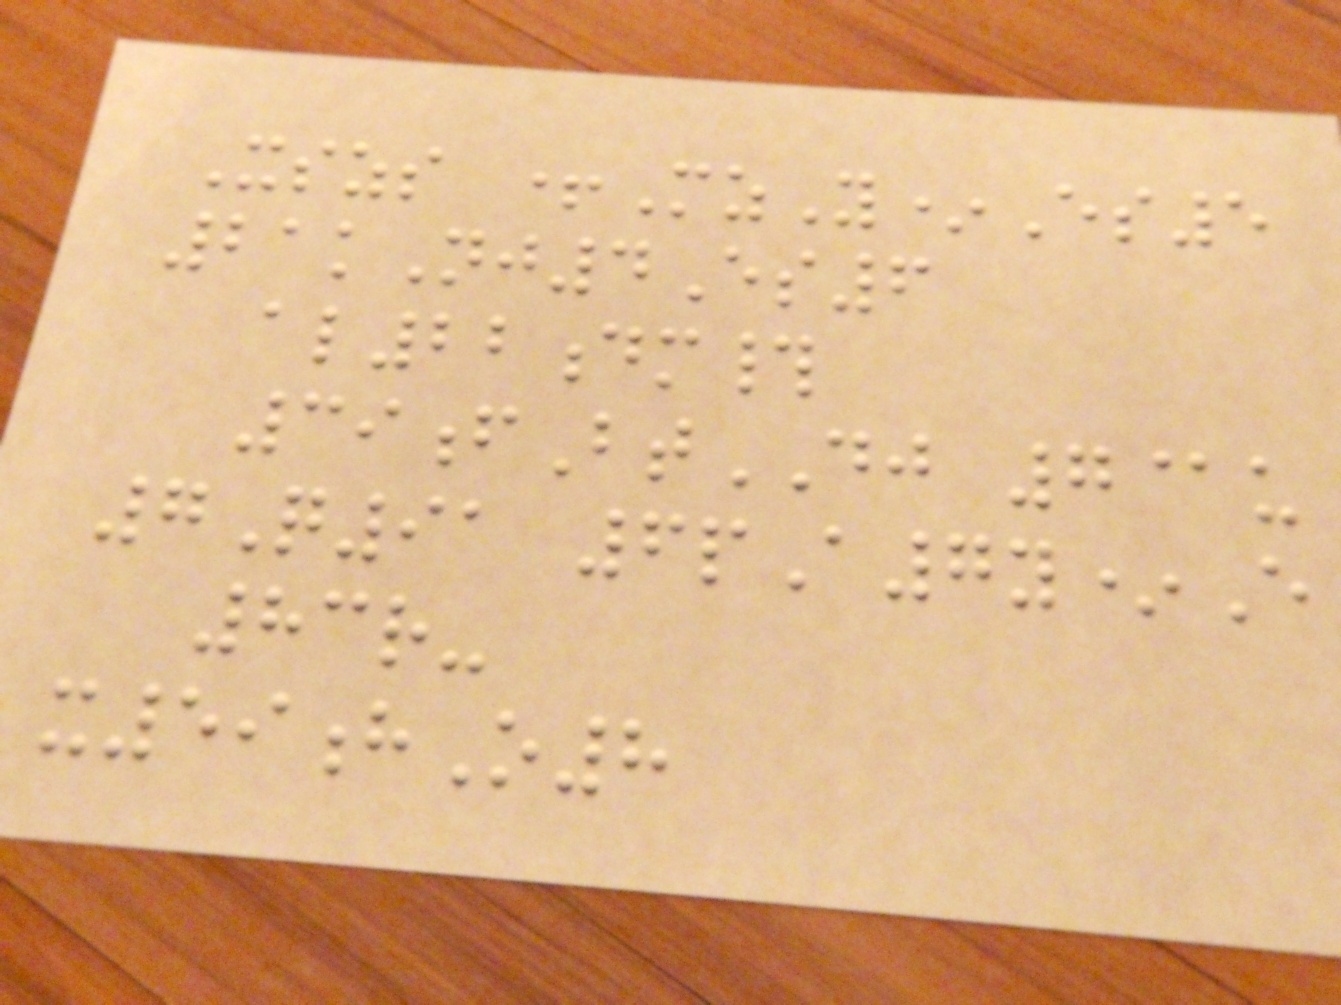Xszs +MzY*Es5
21kNj4Es6
al22dm#
39fBtDJ 7@u
7Q91 6pA7y*E
83r-
x59hO8
